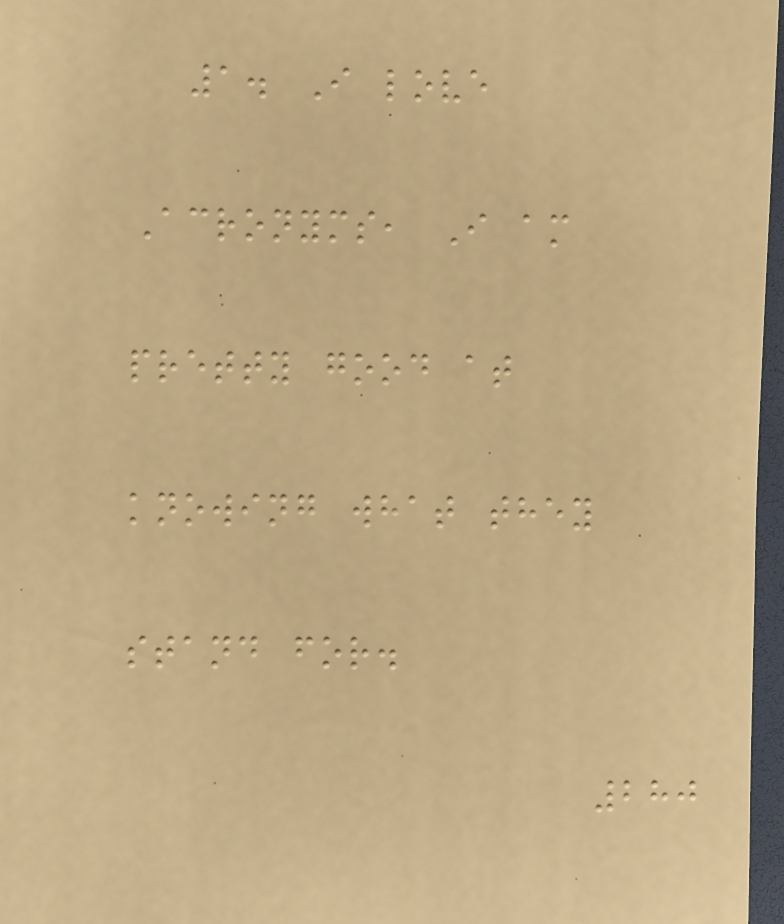1. I love
Acronyms, I am
pretty good at
knowing what they
stand for.
280
